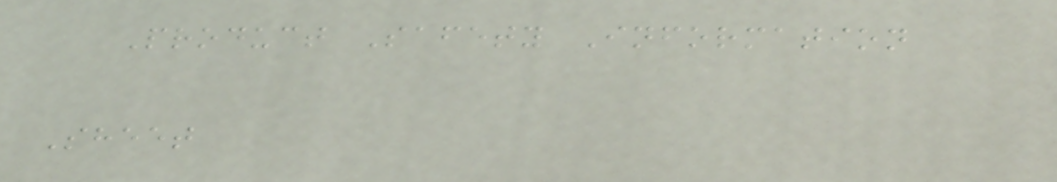Product Safety Information
Sheet
